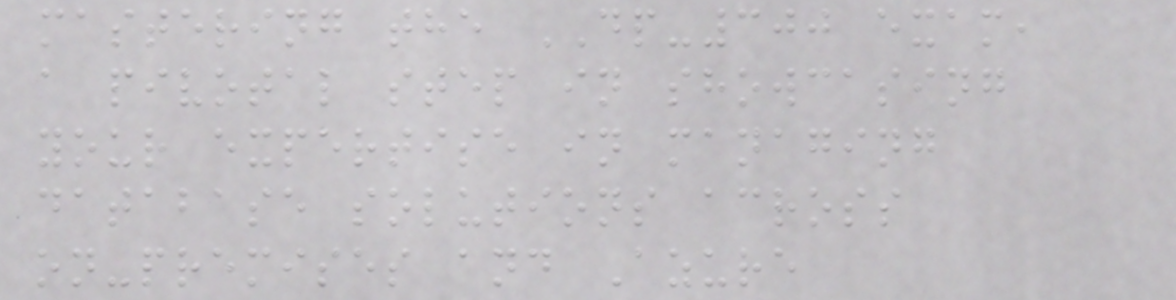mastering the DP-300 exam,
a pivotal step in showcasing
your expertise in managing
database solutions across
on-premises and Azure
